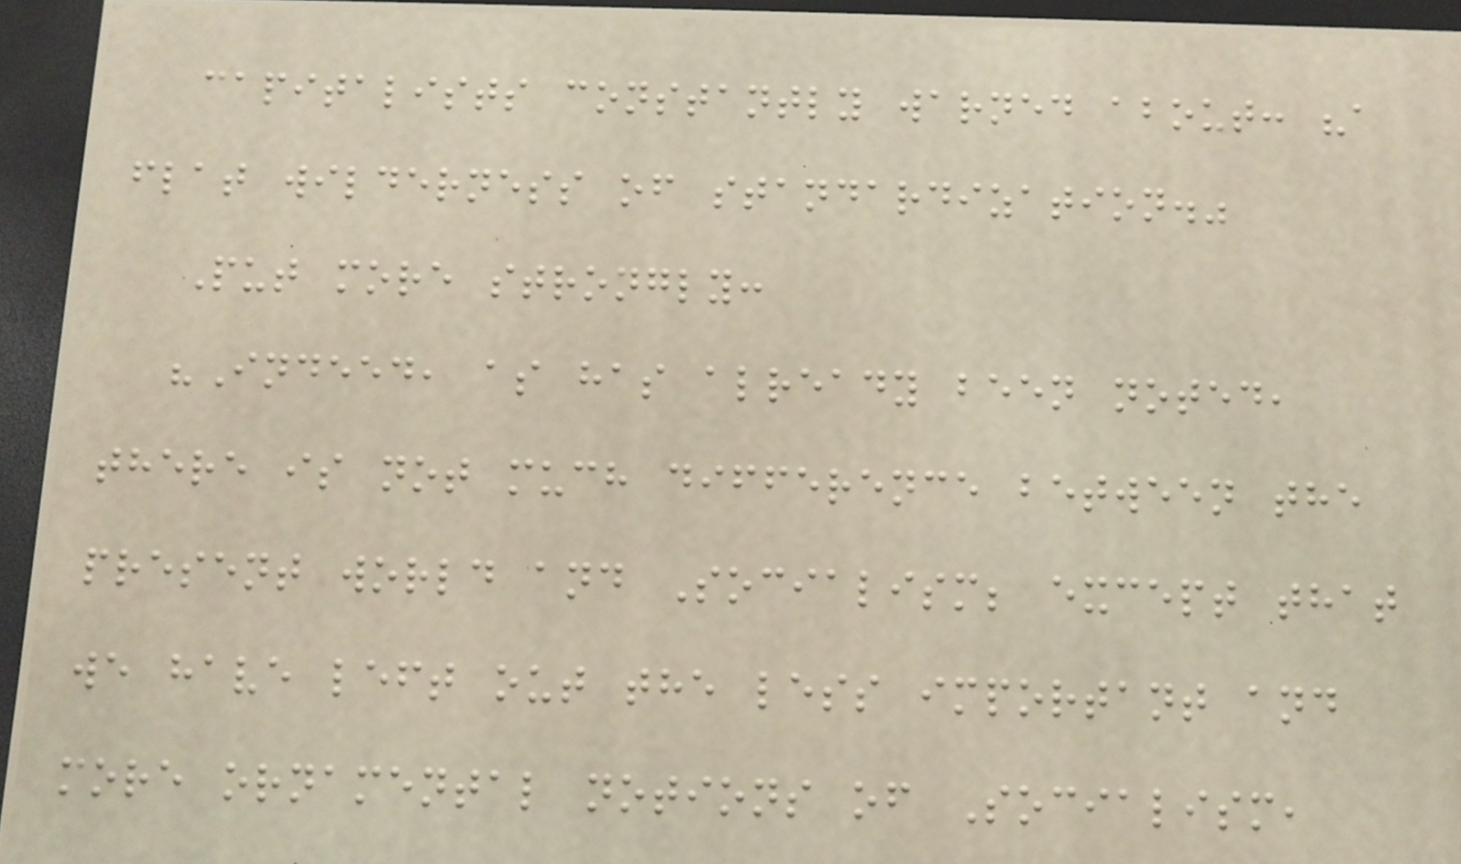capitalists constantly warned about: "a
flat wilderness of standardization."
Put more strongly:
"Indeed, as has already been noted,
there is not much difference between the
present world and Socialism; except that
we have left out the less important and
more ornamental notions of Socialism,
